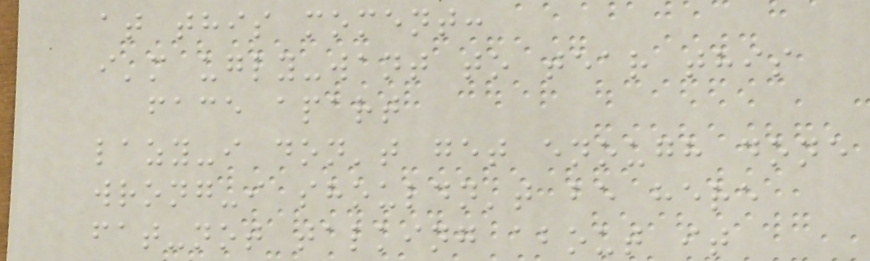at this moment:
i'm ugly-want to tear this
face apart
lazy-i don't get enough done
wrong-i shouldn't be here
fat-not talking about it
